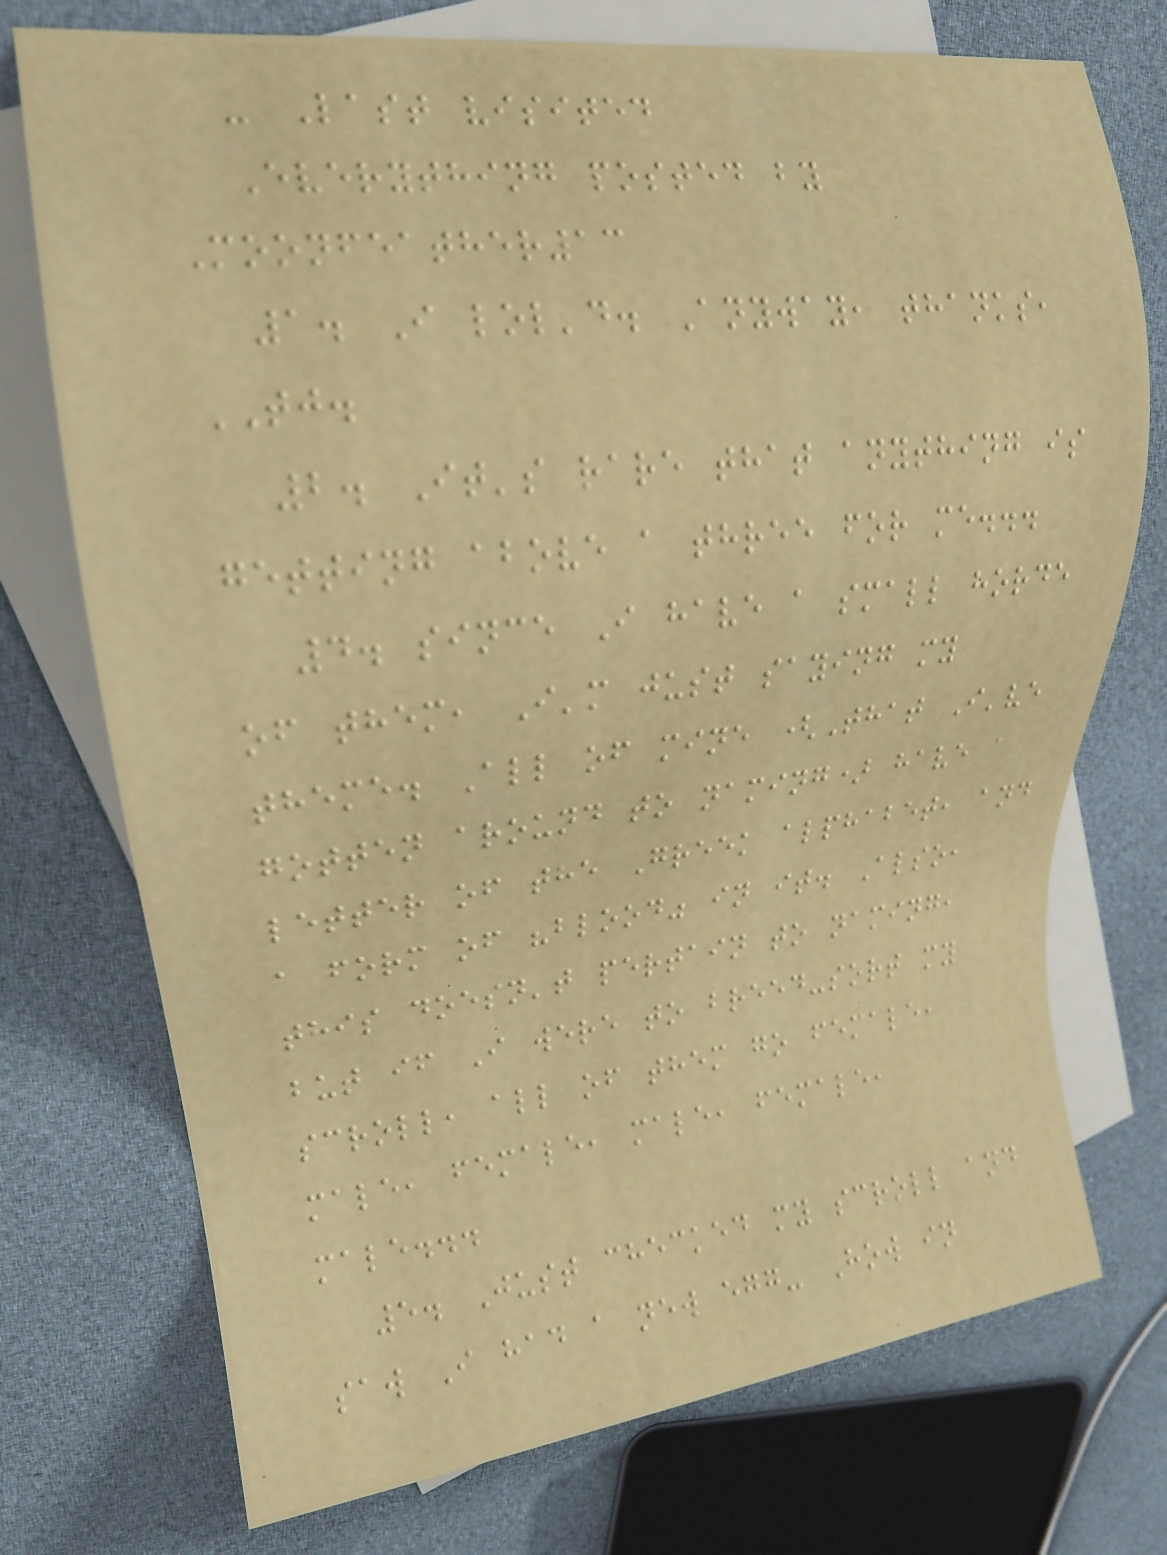- Last visited
Everything posted by
Moonfeather13
1. I lol'd. Anyway, thanks,
TJ.
2. It's rare that anything is
getting above a three for me...
4. since I have a small horde
of them, I'm just saying my
theme. All of mine (That I've
gotten around to naming) have a
letter of the Greek alphabet, and
a form of "blood" in it. Also,
this doesn't pertain to naming,
but if I were to breed-sort my
scroll, all of them go female,
male, female, male, female,
male...
5. Just checked my scroll and
saw I had a new egg- How in
